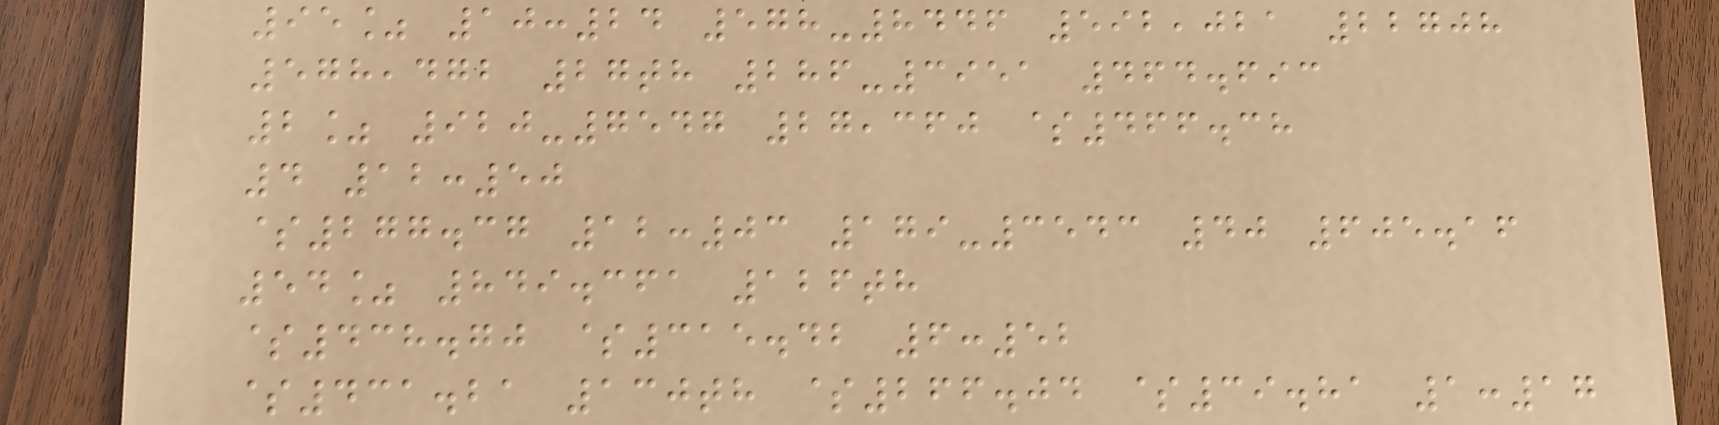95% 10:24 578-8446 592,021 22708
578,472 27th 286-3951 464.693
2% 920-7547 27,360 $466.38
4 12:50
$277.37 12:03 179-3543 40 605.16
54% 849.361 126th
$438.70 $315.42 6:52
$431.21 130th $266.04 $39.81 1:17
